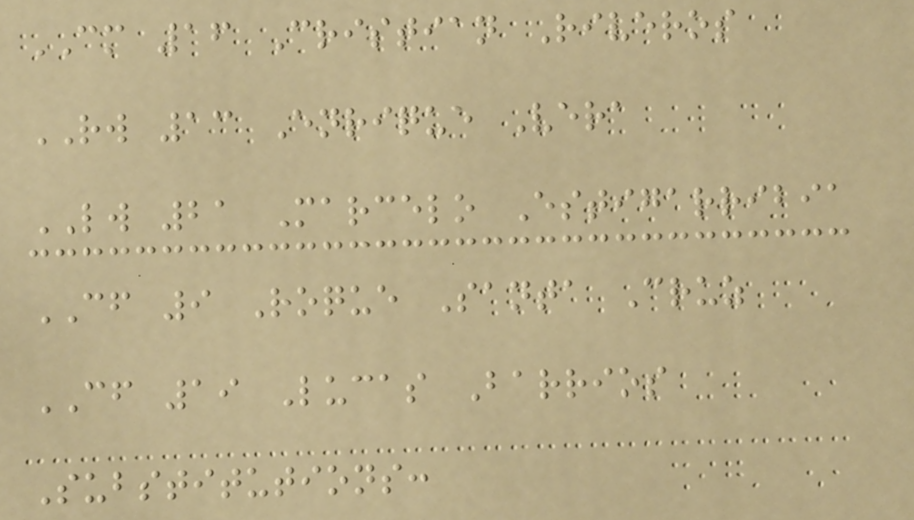CM 16 Cristian Riveros
RW 13 Enrique Vera
LW 21 Marcelo Estigarribia
CF 9 Roque Santa Cruz
CF 19 Lucas Barrios
Substitutions:
